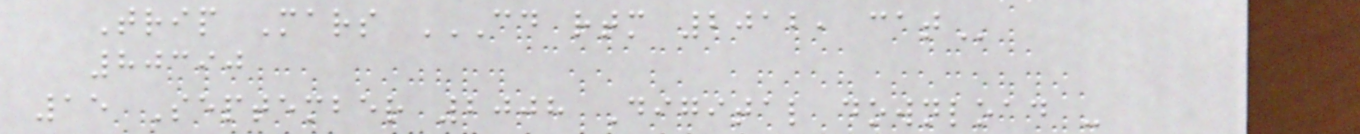Trip Mars CD RTM 2012, CAT
80390
15 September 2008 Digital download -
